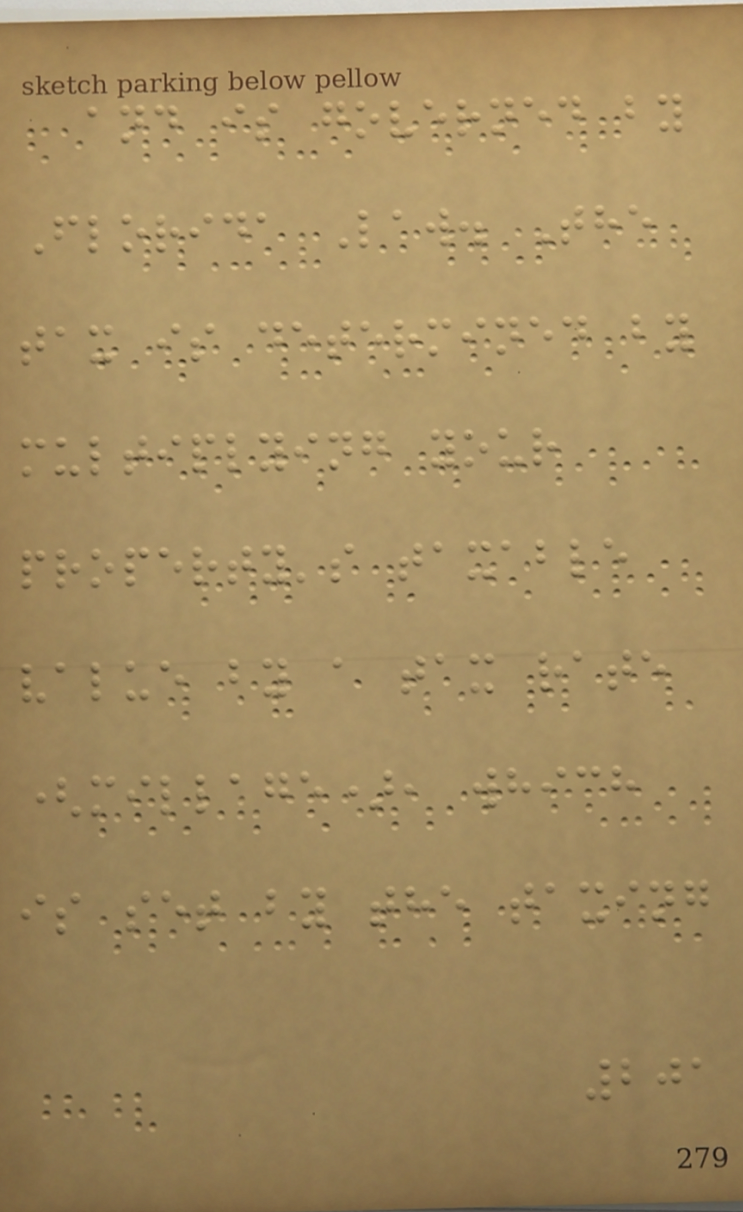and is governed by
Florida Law. The
tax is determined by
multiplying your
property's taxable
value by a tax rate
(millage), which
is set by the taxing
201
